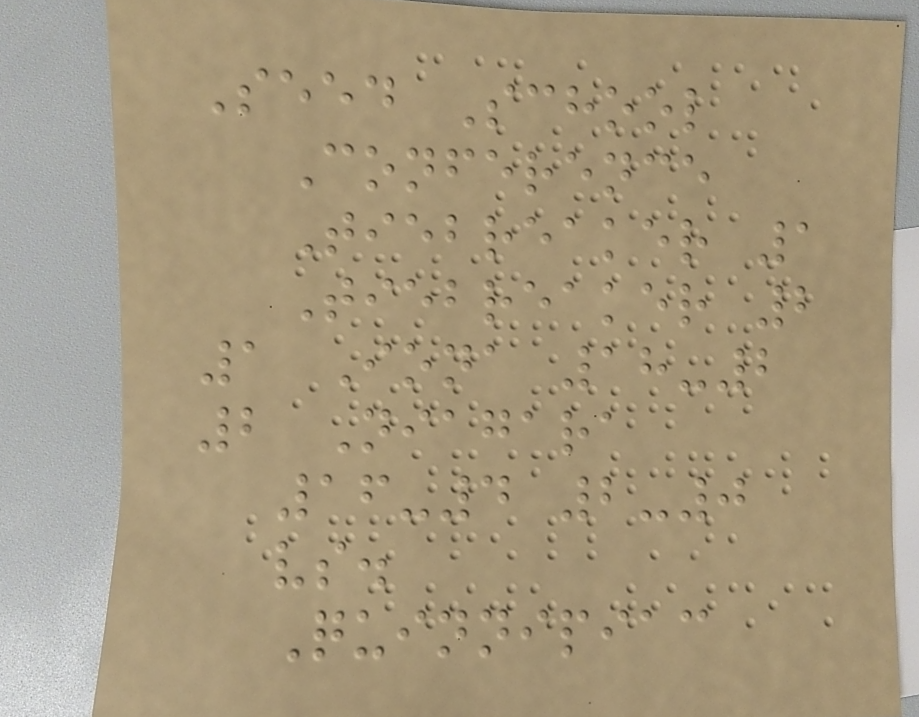Seed School
Conference
Tiebreaker 1
Tiebreaker 2
1 Iona 18-2
2 Niagara
16-4 2-0
vs.
Quinnipiac
